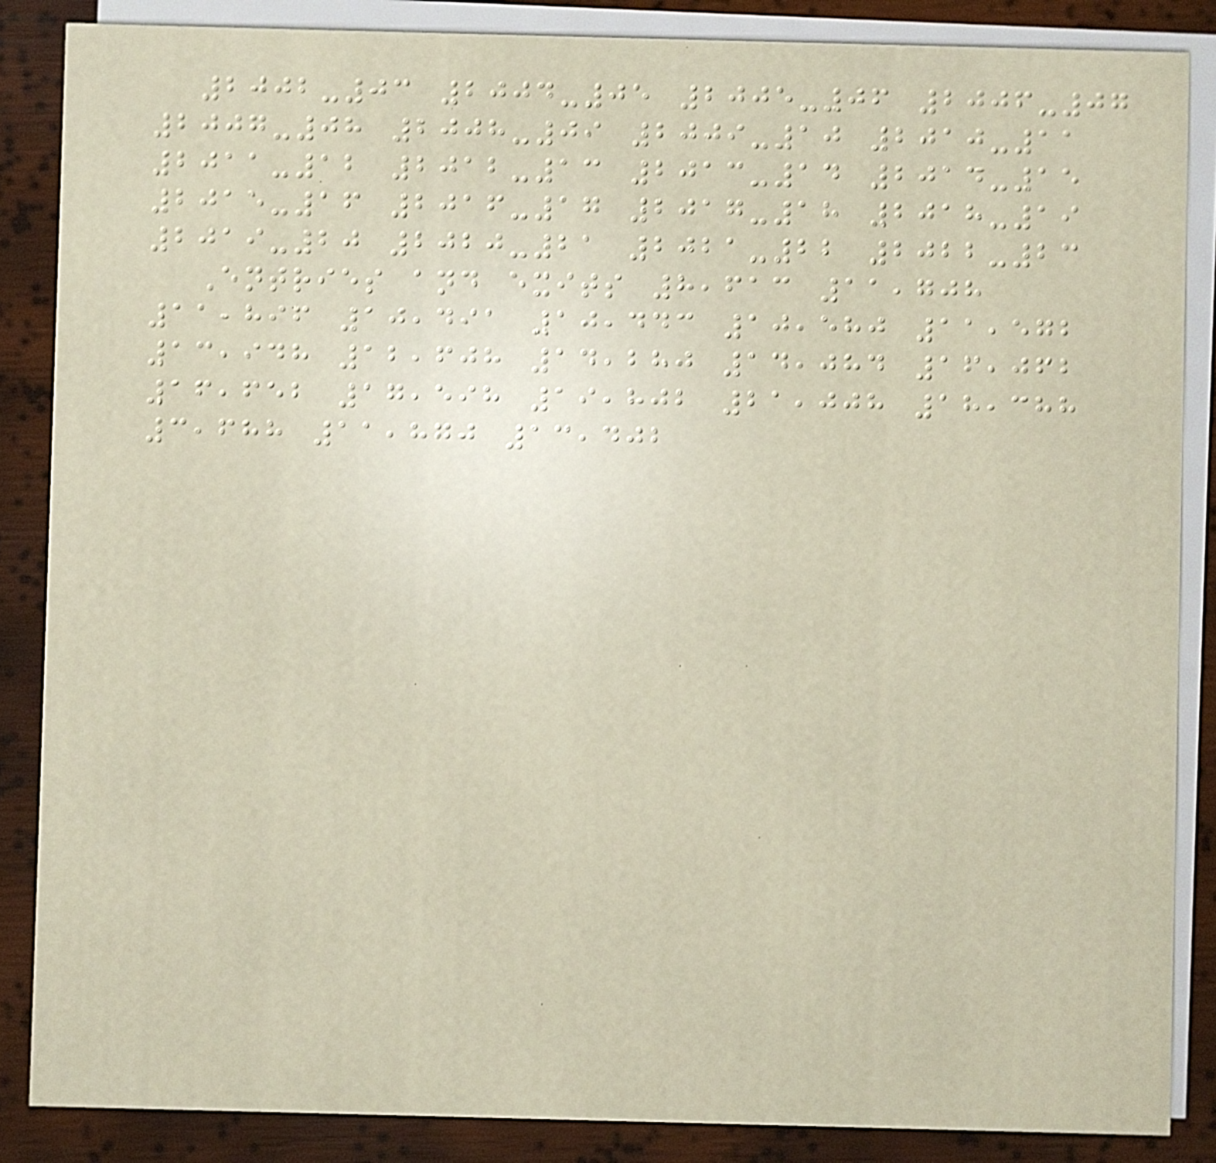2002-03 2004-05 2005-06 2006-07
2007-08 2008-09 2009-10 2010-11
2011-12 2012-13 2013-14 2014-15
2015-16 2016-17 2017-18 2018-19
2019-20 2020-21 2021-22 2022-23
Entries and exits 8,613 11,708
11,896 10,491 10,443 10,580 11,572
13,948 12,608 14,280 14,084 16,062
16,652 17,598 19,802 21,008 18,388
3,688 11,870 13,402
